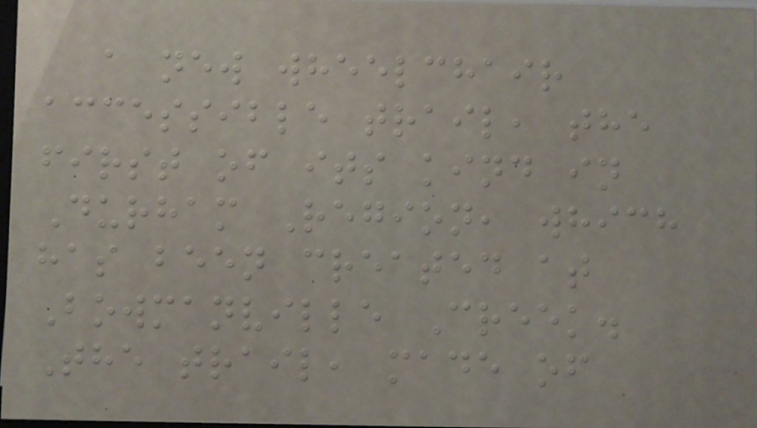a new wheelchair
accessible trail, the
first of its kind in
Durham Region, which
has been created at
Bowmanville Creek.
The trail, made of
